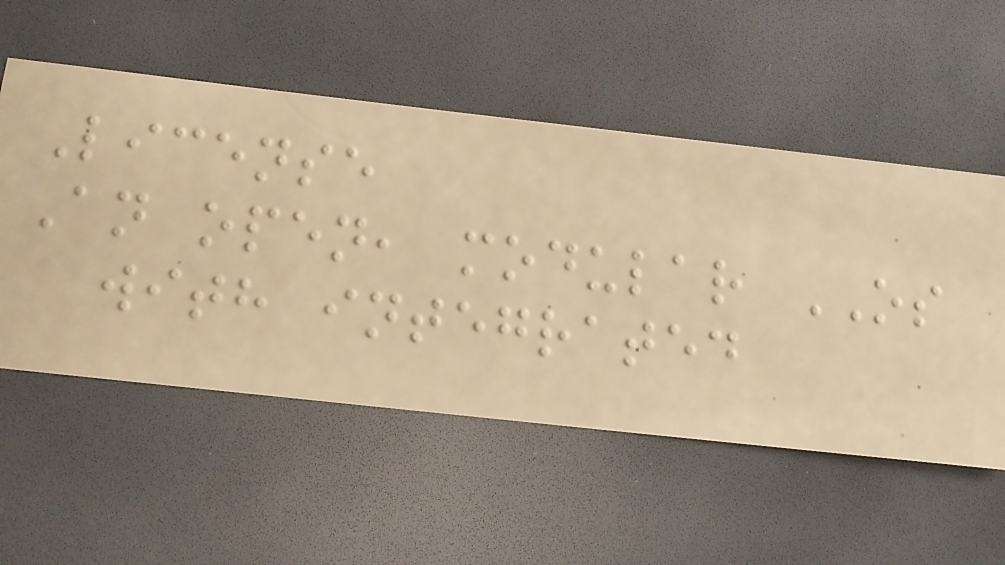License
An open, modular OS
with integrated
